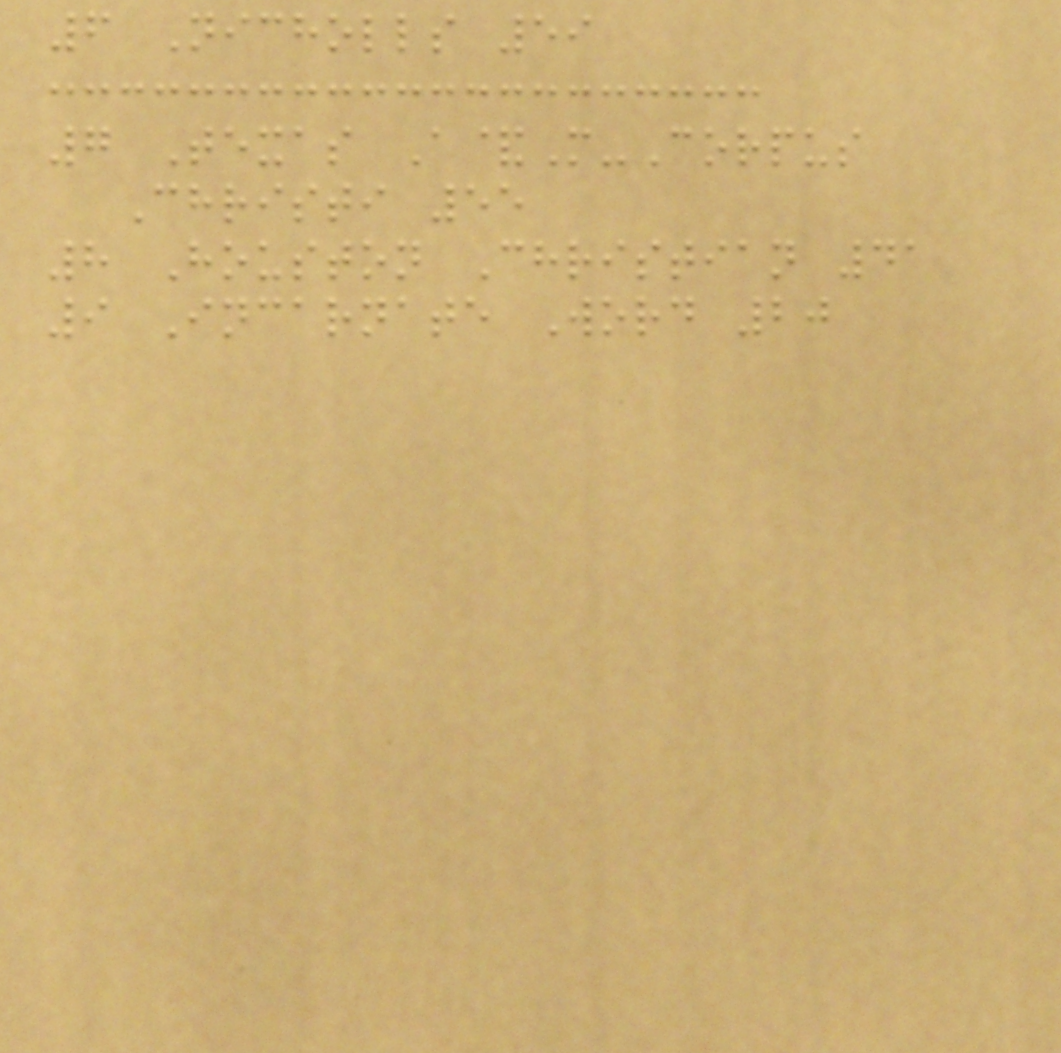6 Nicholls 59
7 Texas A&M-Corpus
Christi 55
8 Houston Christian 41
9 Incarnate Word 20
